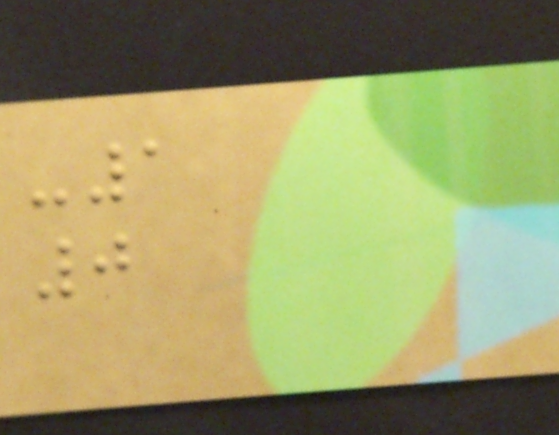-1
0
